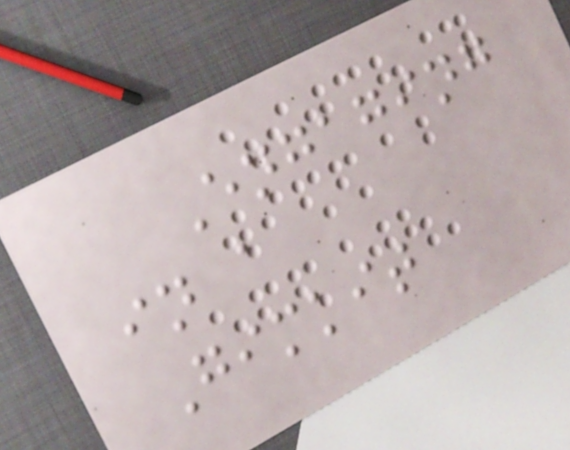Engaging
in a
Gimkit
